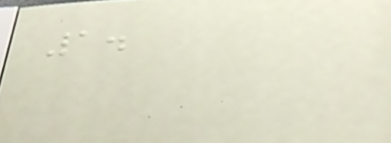1.
